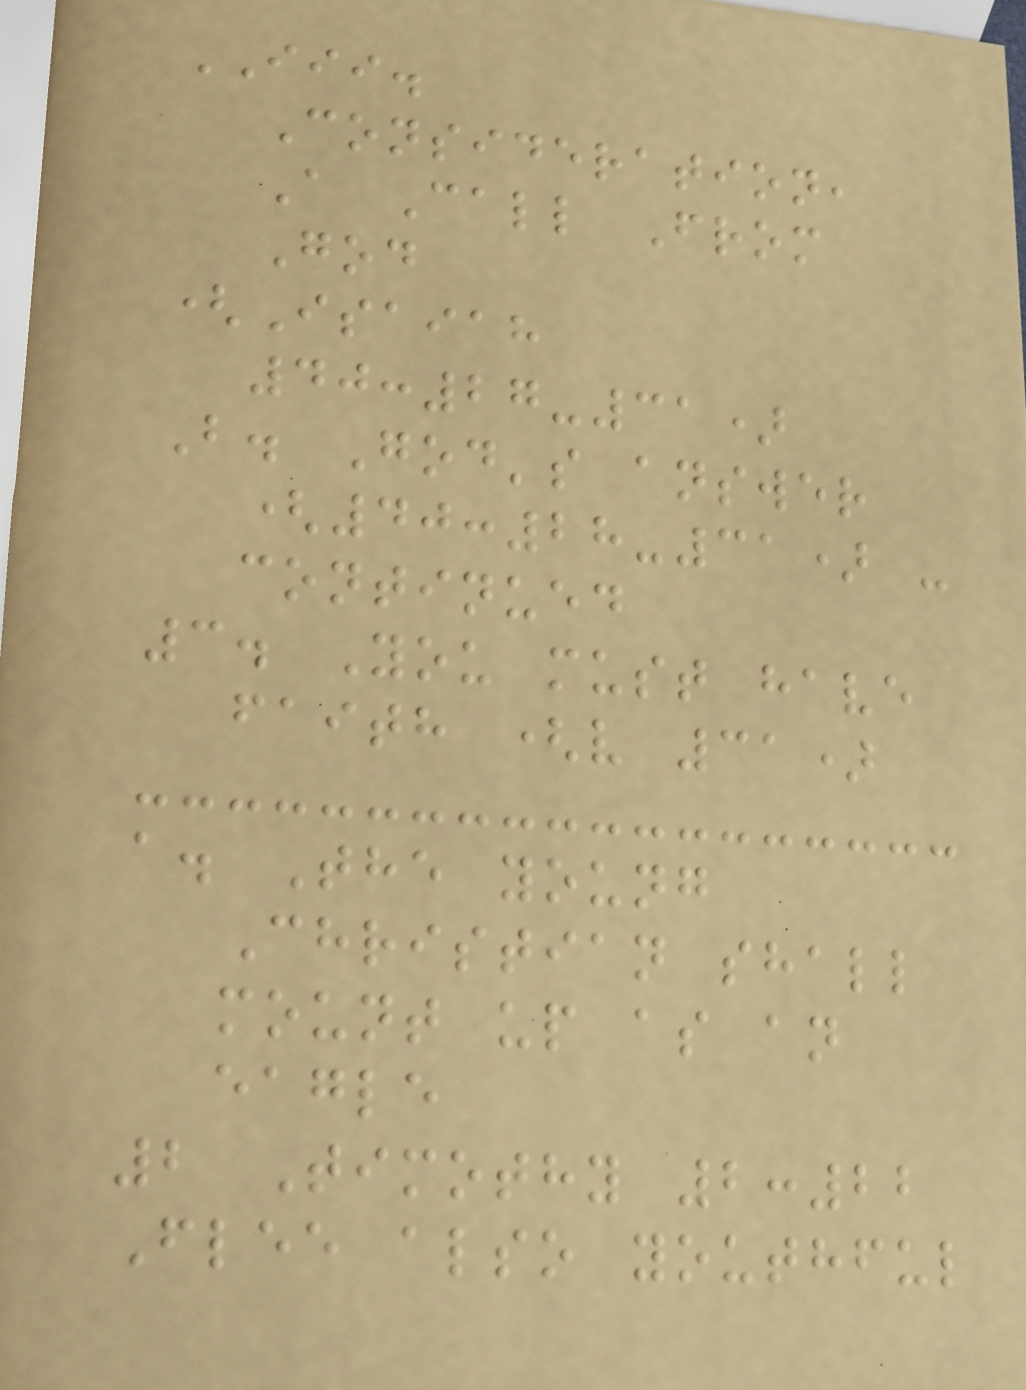III.
Consideration,
A Call From
God
(Isaiah
40:27-31)
B. God's answer
(40:28-31) -
continued
3. You must have
faith (v 31)
a. The young
Christian shall
mount up as an
eagle
2 Timothy 2:22
Flee also youthful
